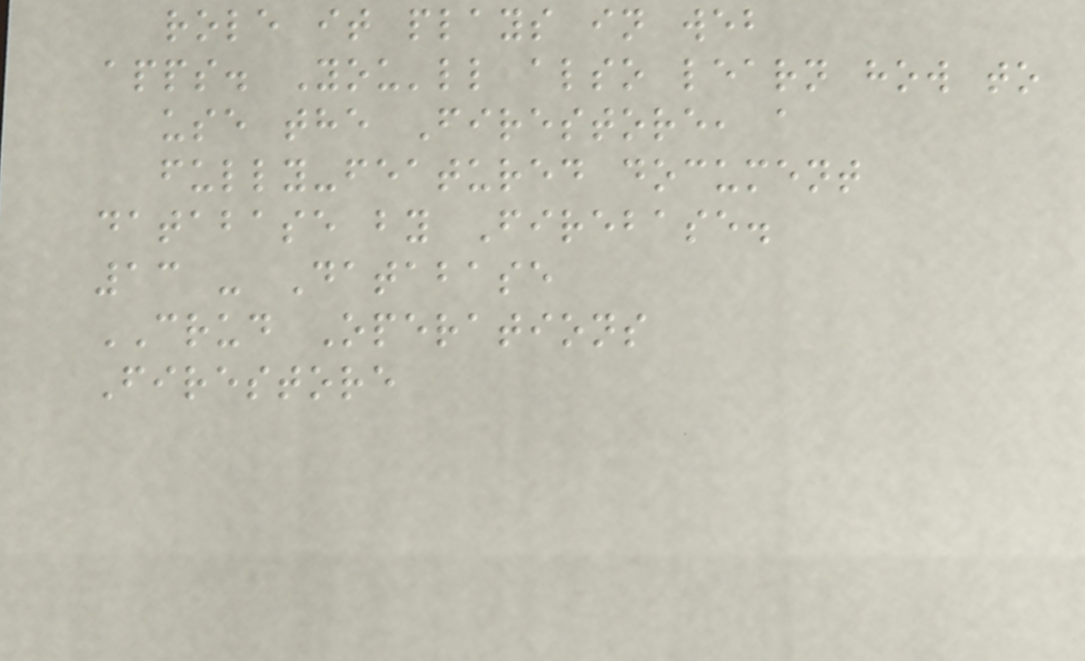role it plays in web
apps. You'll also learn how to
use the Firestore, a
fully-featured document
database by Firebase.
13 - Database
CRUD Operations
Firestore
